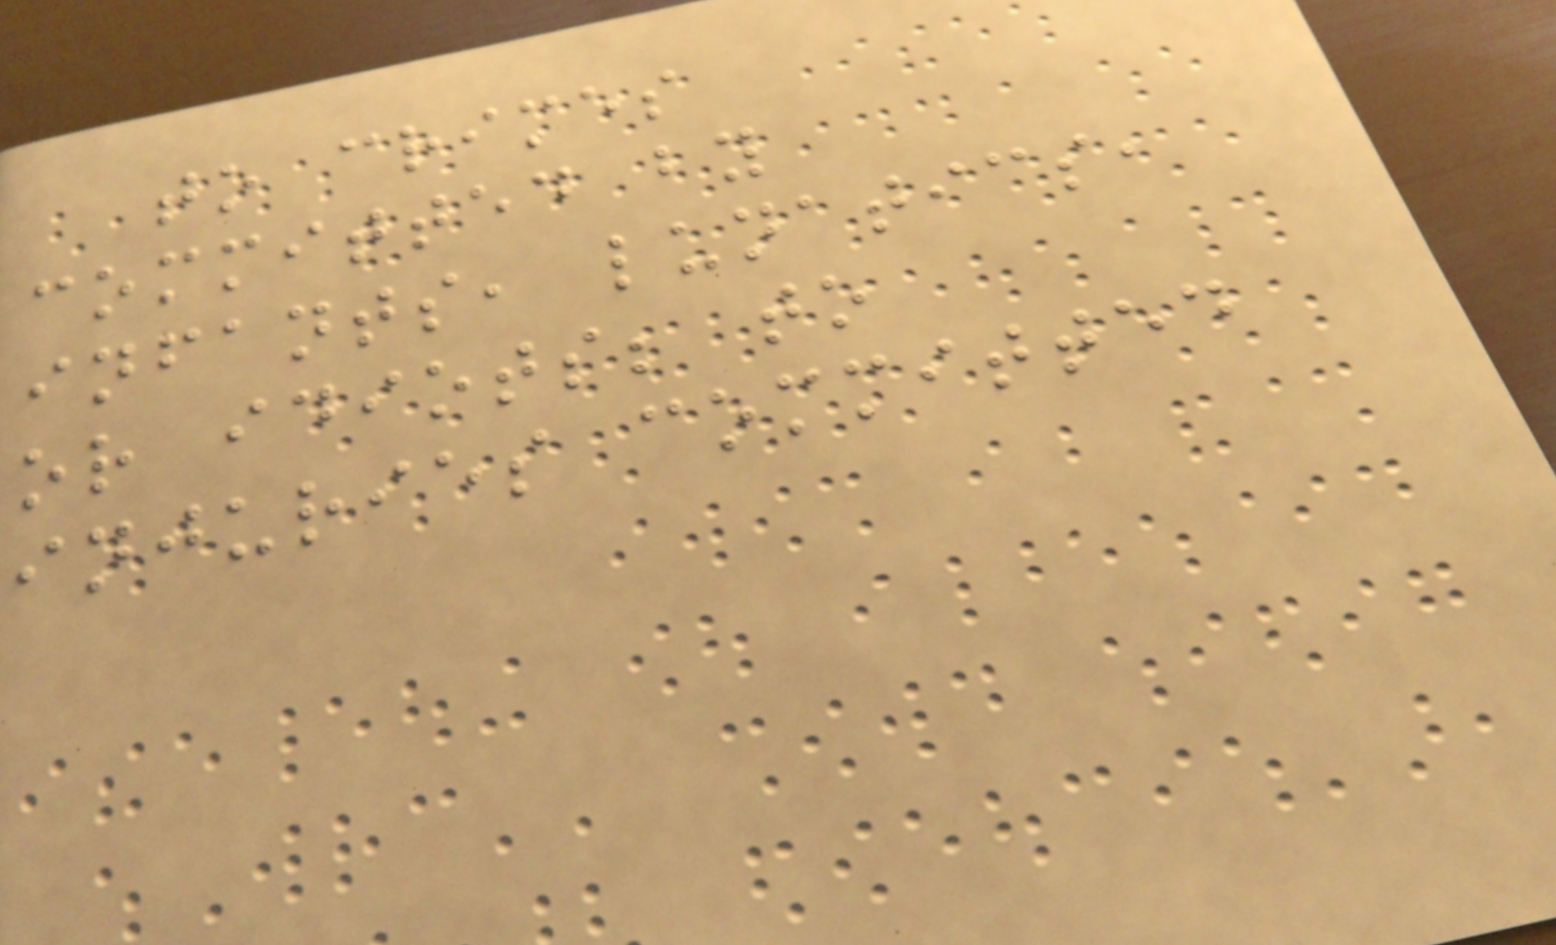to crimes
committed by
infants, lunatics,
or idiots; to
injuries committed
